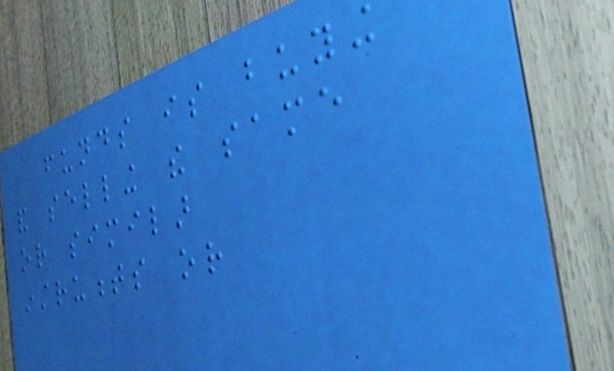funds is buying
and selling the same
or similar
instruments or
